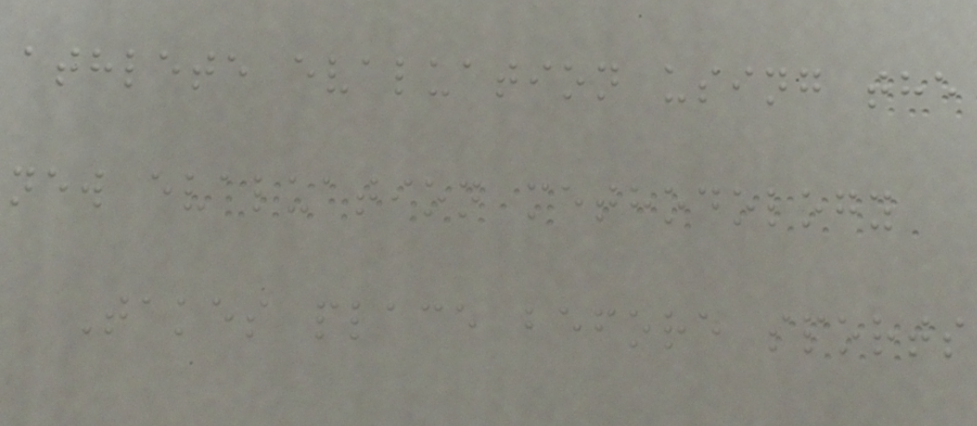athlete evaluation using the
new evaluation methodology
Takes place before sports
